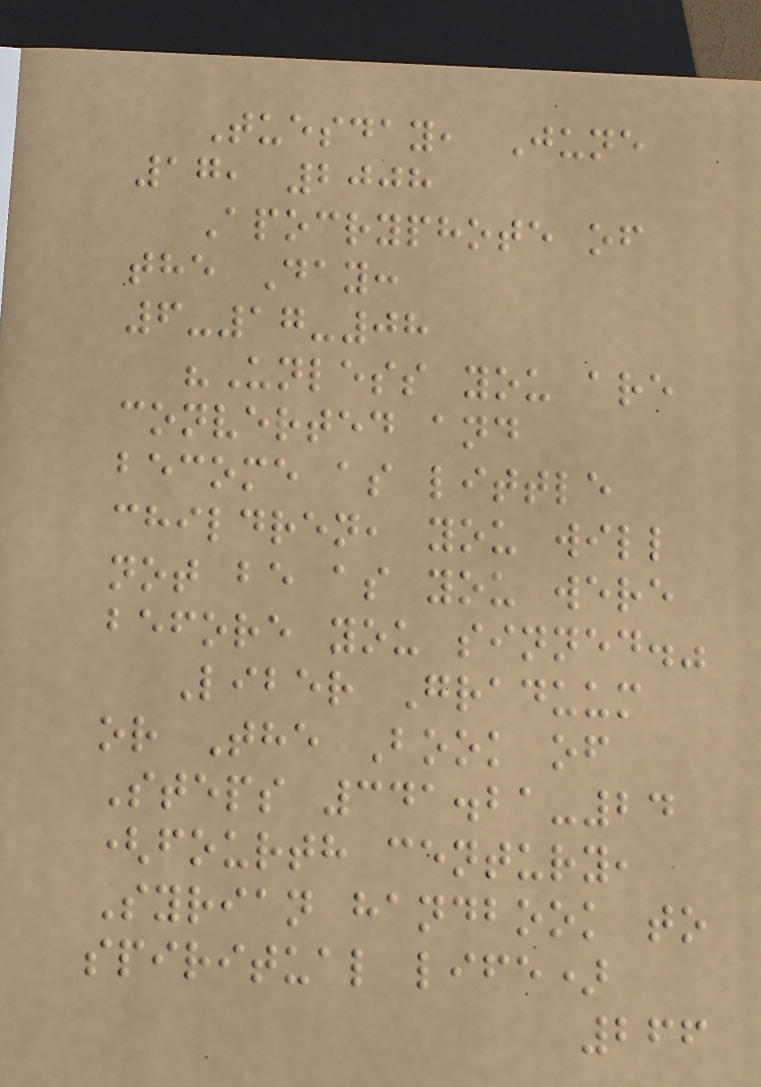Tuesday, June
17, 2008
Apocryphote of
the Day:
6-17-08
"Unless you are
converted and
become as little
children, you will
not be as you were
before you sinned."
Liber Graduum
or The Book of
Steps 341.21-24
(fourth century,
Syrian handbook to
spiritual life)
266
